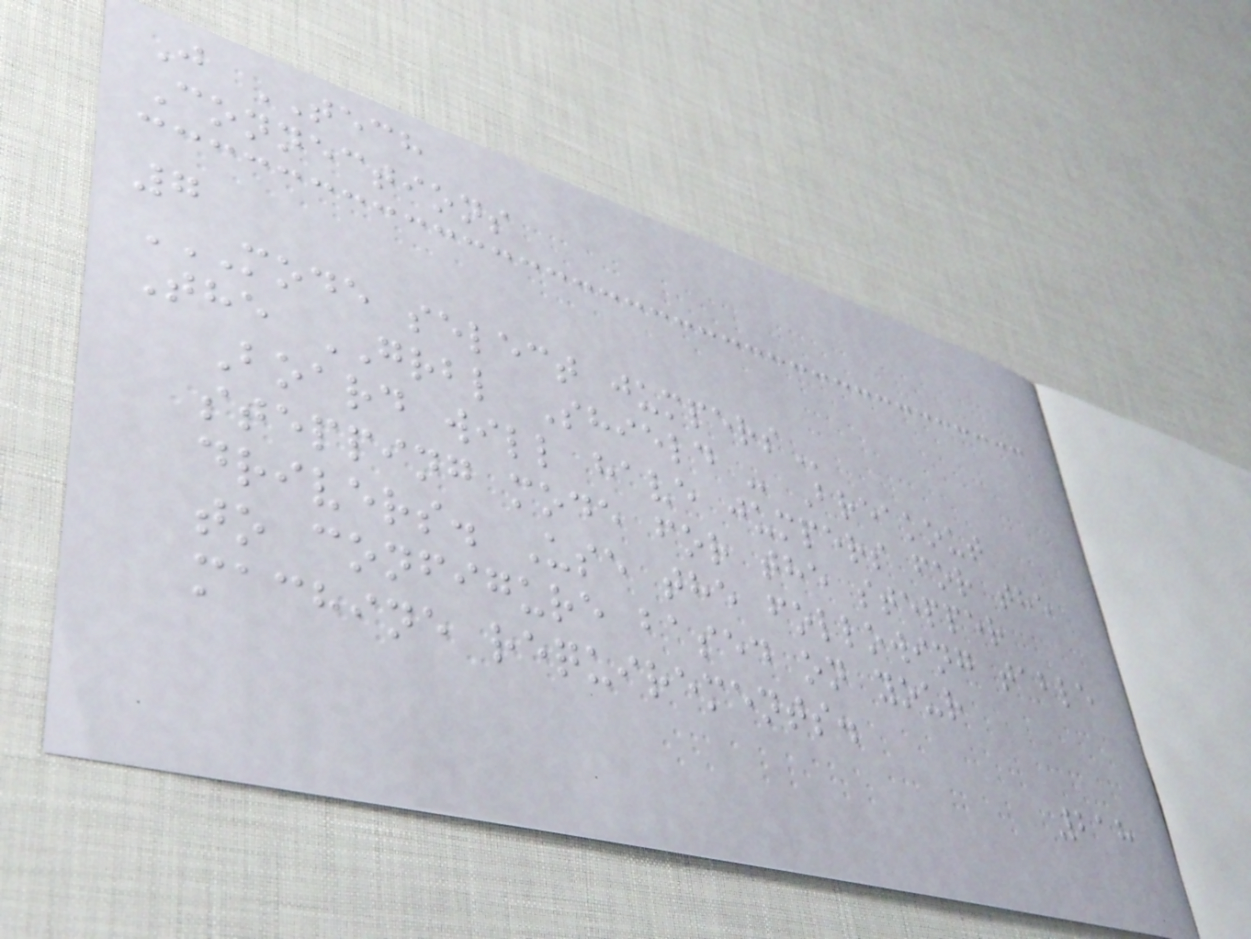J TECH
Connections
7
MODE SELECT JUMPERS
The GRBL Shield - Breakout
Board will have jumpers for the
stepping mode for the stepper
drivers. Use the following table
to configure based on your
machine requirements.
218
